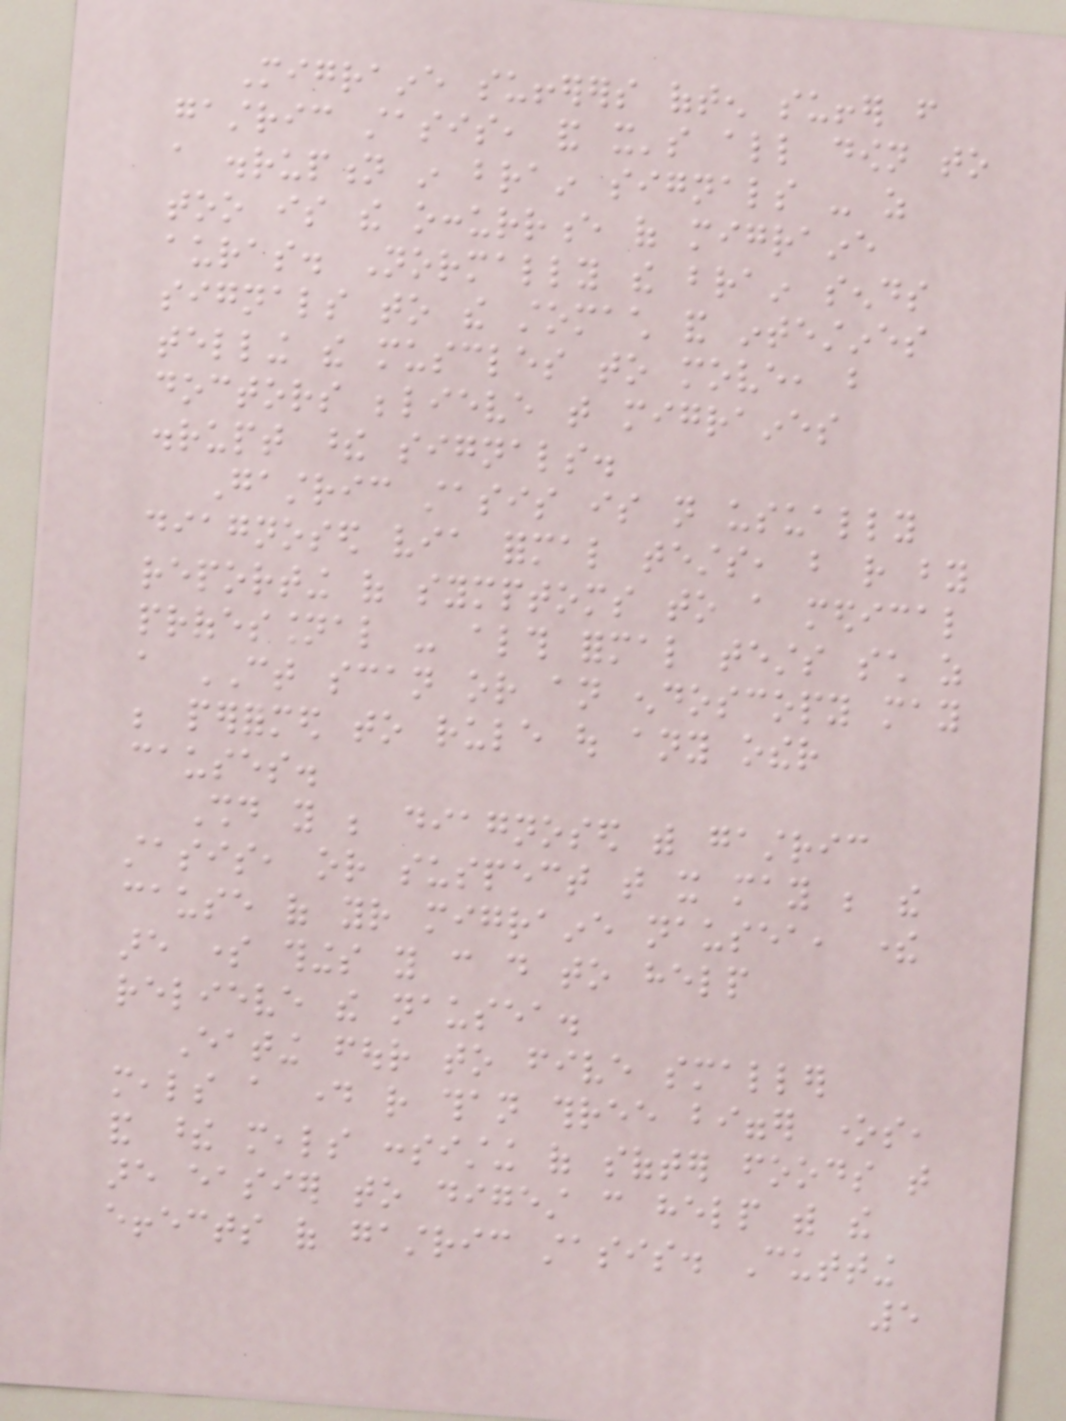Migraine sufferers often suffer from
gastric stasis, and it's all down to
a disruption in brain signals - as
too is the occurrence of migraine
auras. Normally the brain sends
signals to the stomach and intestines
telling the muscles to move, but
doctors believe that migraines
disrupt these signals.
Gastric stasis is not usually
diagnosed via formal tests, but rather by
reporting of symptoms to a medical
professional - although formal tests such as
a CT scan or an endoscopy may
be performed to rule out any other
causes.
Should you be diagnosed with gastric
stasis, or suspect that it may be the
cause of your migraine nausea, there
are some things you can do to help
relieve the nausea.
Eating four to five smaller
meals a day rather than three bigger ones,
and these meals consisting of softer foods that
are easier to digest can help with the
effects of gastric stasis. Cutting
5
